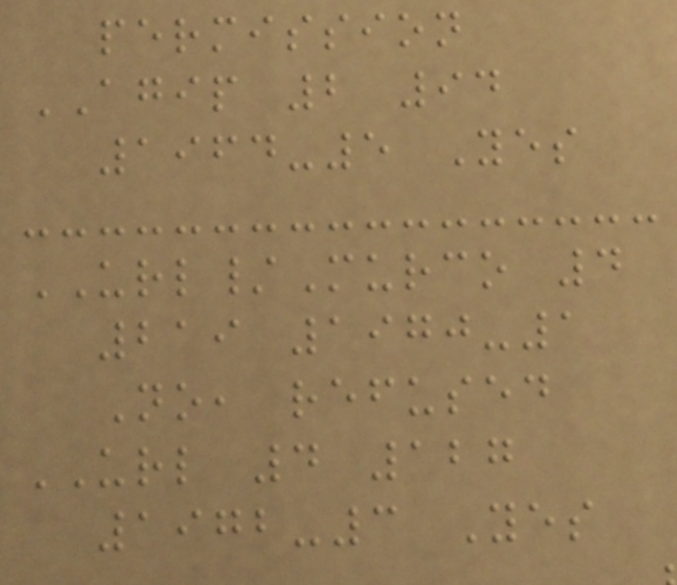permission
AGIP 2 94
1964-5 Yes
URL/Murco 4
219 1970-1
No, refused
URL 4 127
1972-3 Yes
